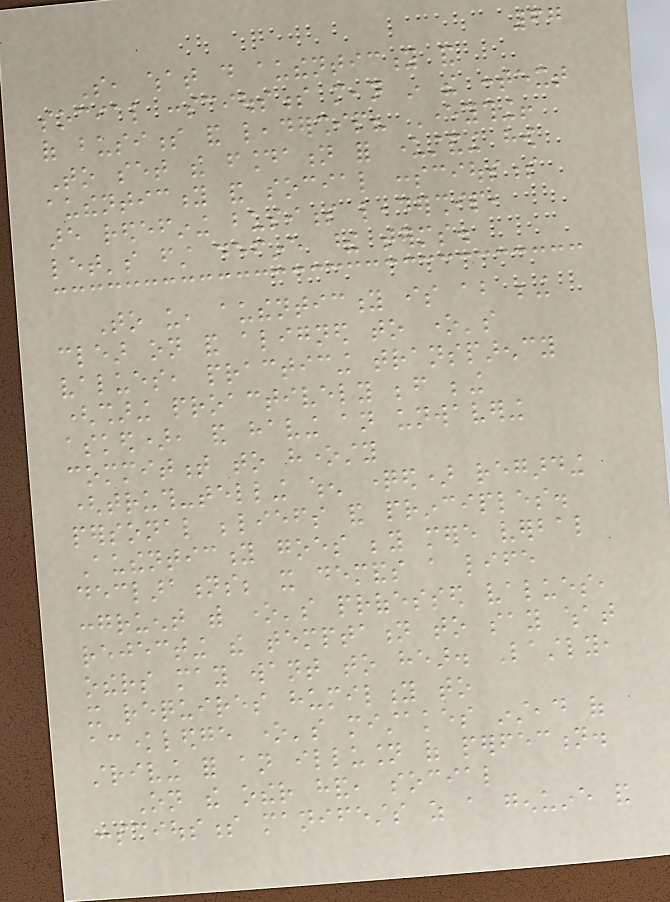67
So, what do authenticity and
social consciousness mean in the context
of business and leadership? Everything!
To set the foundation for understanding how
authenticity and social consciousness
are redefining business leadership,
let's first define these terms.
To us, authenticity is about being
clear on and aligned to one's
values, practicing transparency
(sharing proactively before being
asked), and having an unwavering
commitment to honesty
(truth-telling when questioned) regarding
personal beliefs and principles.
Authenticity goes beyond mere verbal
declarations; it demands a life
congruent with one's professed values,
rejecting the temptation to say what
others may want to hear. Lastly,
it requires humility to
acknowledge one's mistakes instead of
striving for an illusion of perfection.
On the other hand, social
consciousness manifests as a genuine and
